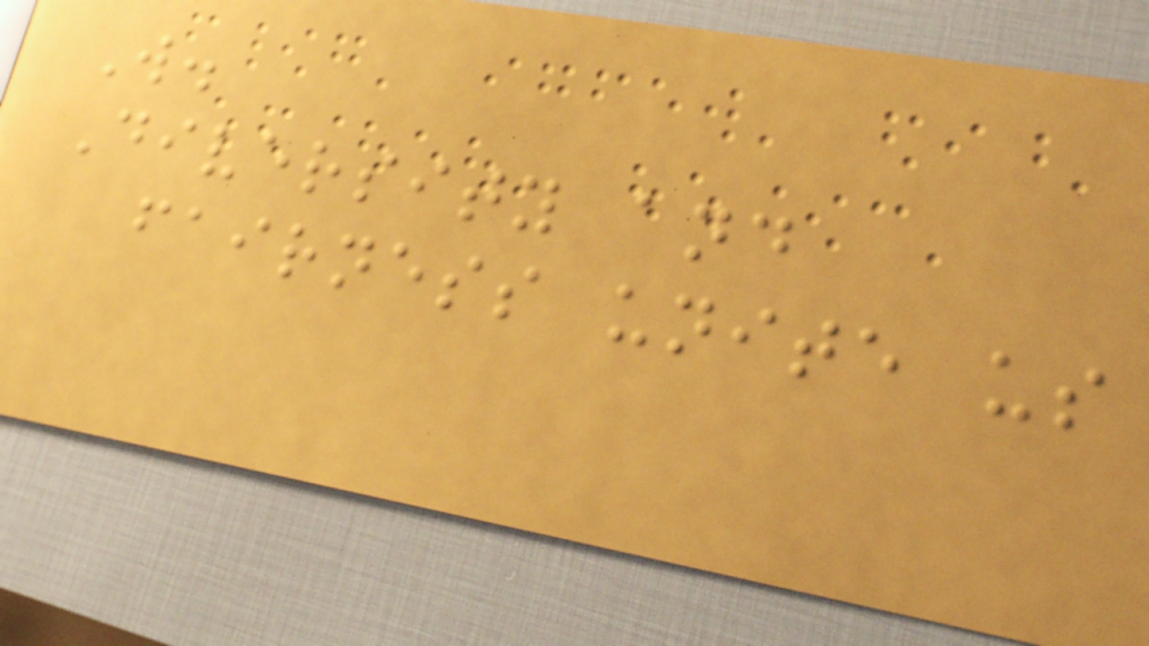W.
Diversity and
fairness unite us
